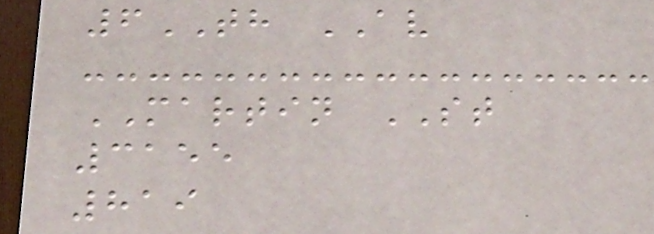6TH AV
MARTIN ST
3155
819
